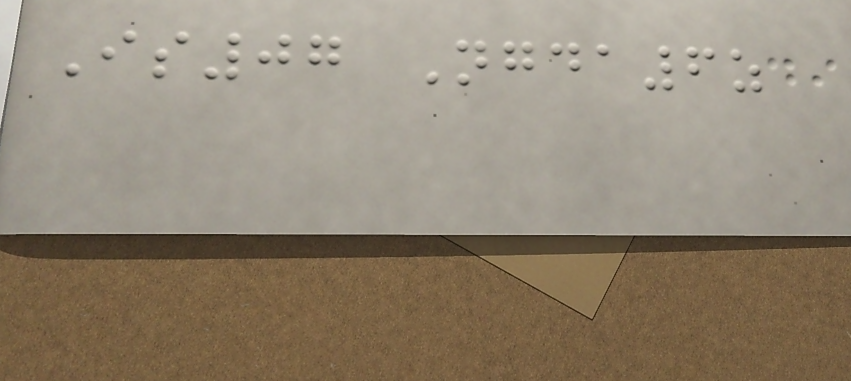Is07 Ngda6z
